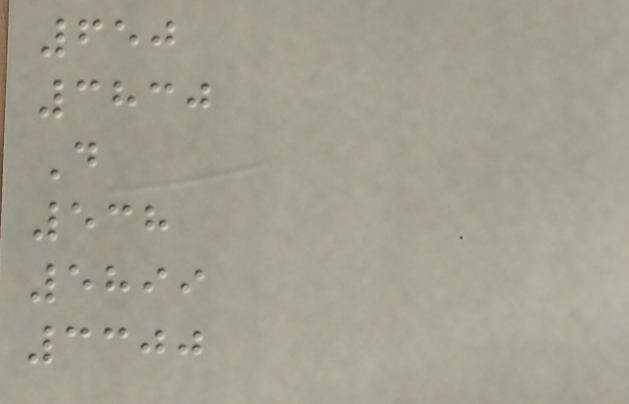650
3830
D
538
5899
3300
